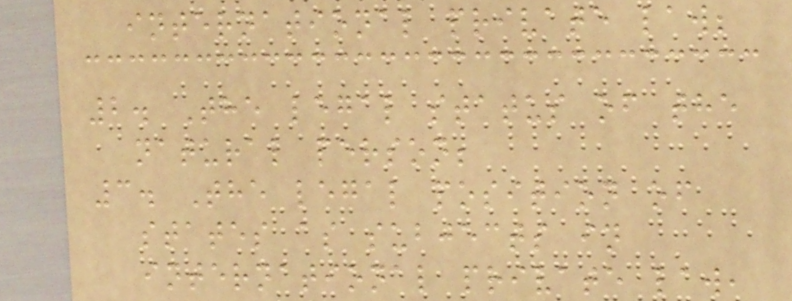international private law;
2. The legal status of the
natural person;
3. The legal position of
states as subjects in
international private law,
